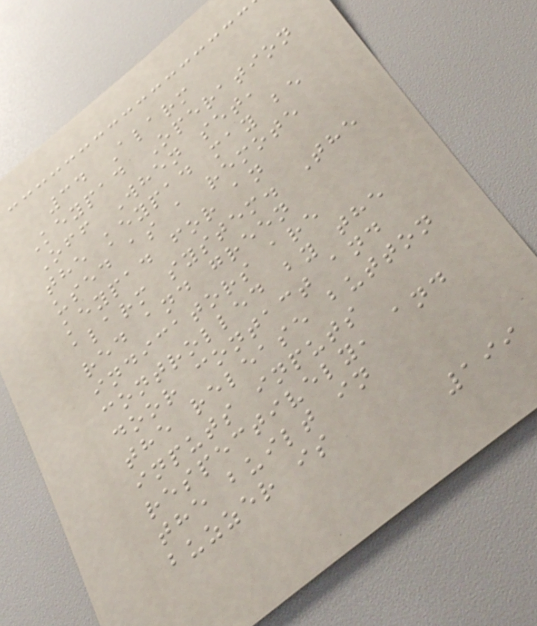34 Alarm
Keypad Operation
Off When set,
the keypad may be
used as a remote
keypad for an
alarm system. The
red and green
indicators are
controlled by the
door contact and
the release button
inputs inputs
respectively, and
the built in
buzzer is
199
